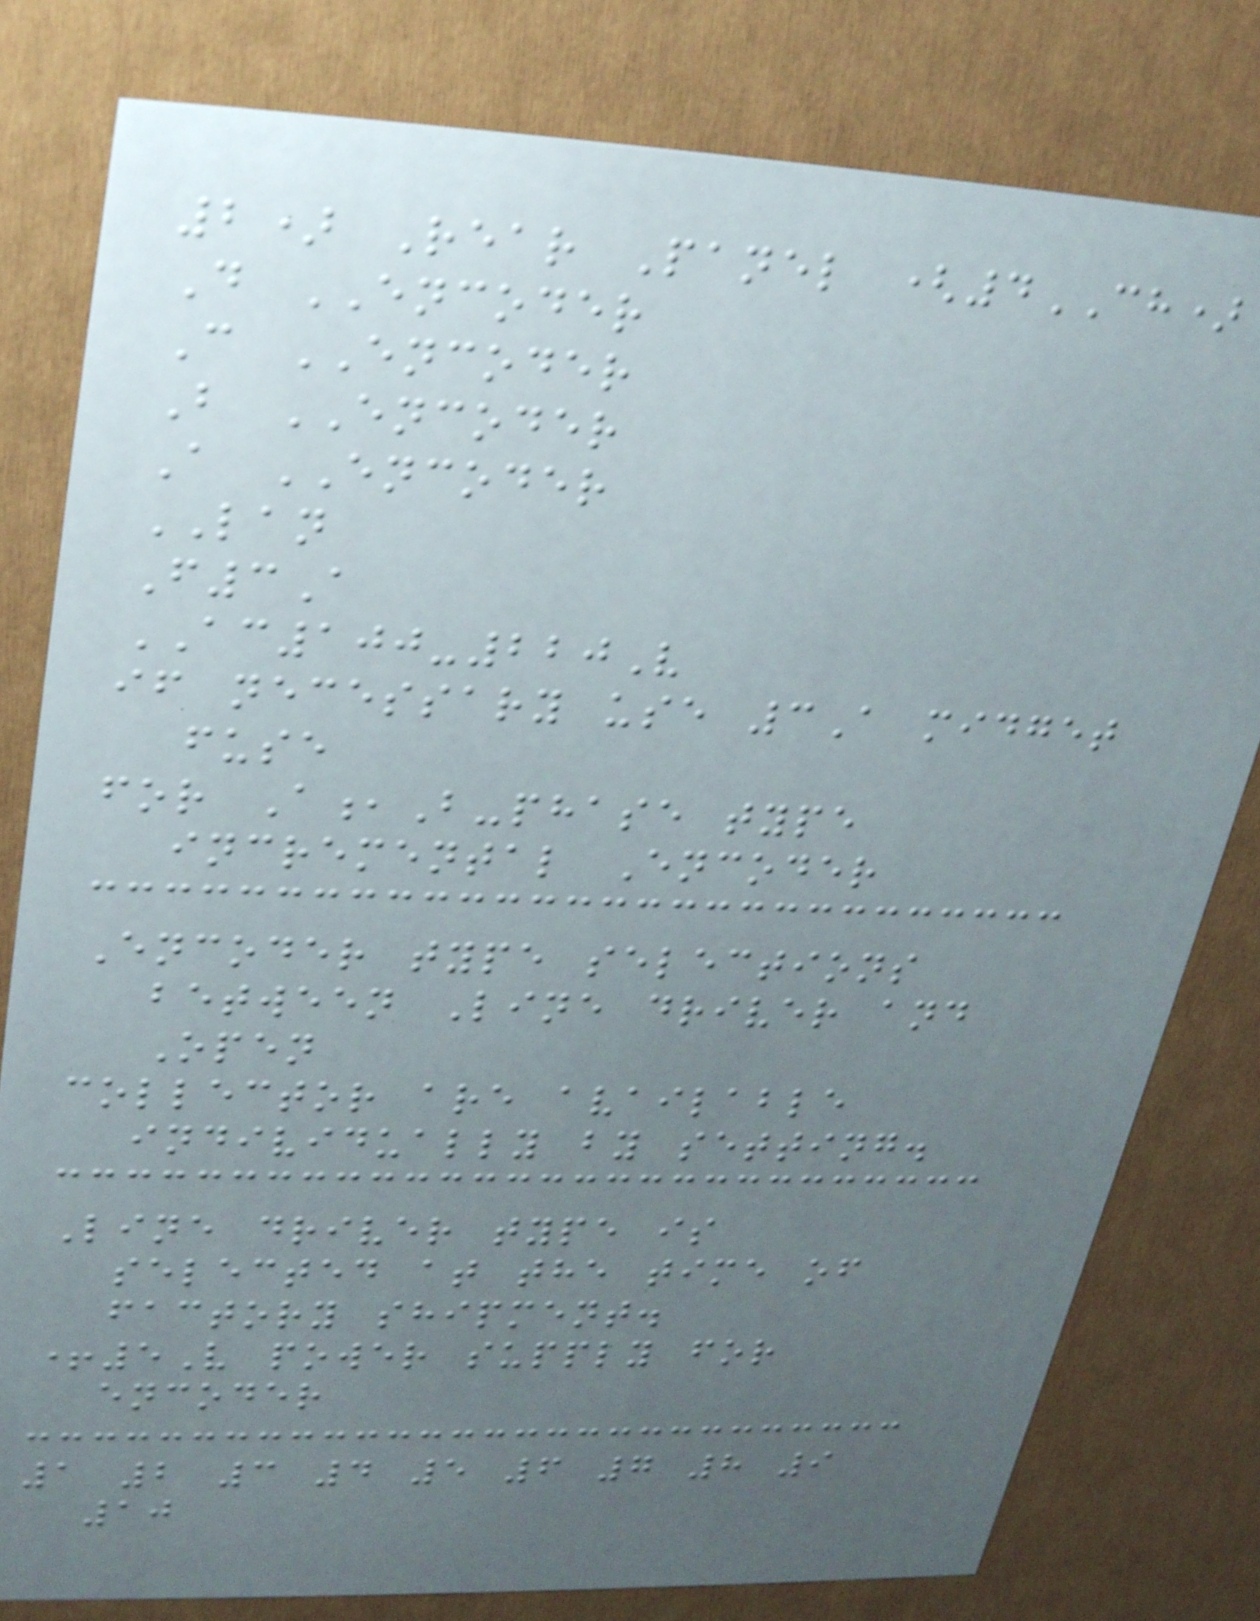2) Rear Panel (4CH)
D ENCODER
C ENCODER
B ENCODER
A ENCODER
LAN
F3A
AC100-220V
if necessary use 3A midget
fuse
for A,B-phase type
incremental Encoder
Encoder type selections
between Line driver and
Open
collector are available
individually by setting.
Line driver type is
selected at the time of
factory shipment.
+5V power supply for
encoder
1 2 3 4 5 6 7 8 9
10
